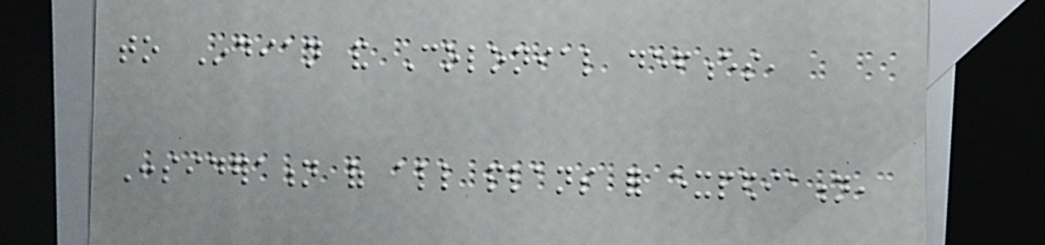to Indian and Colonial defences,
Consideration of all plans for expediation,
